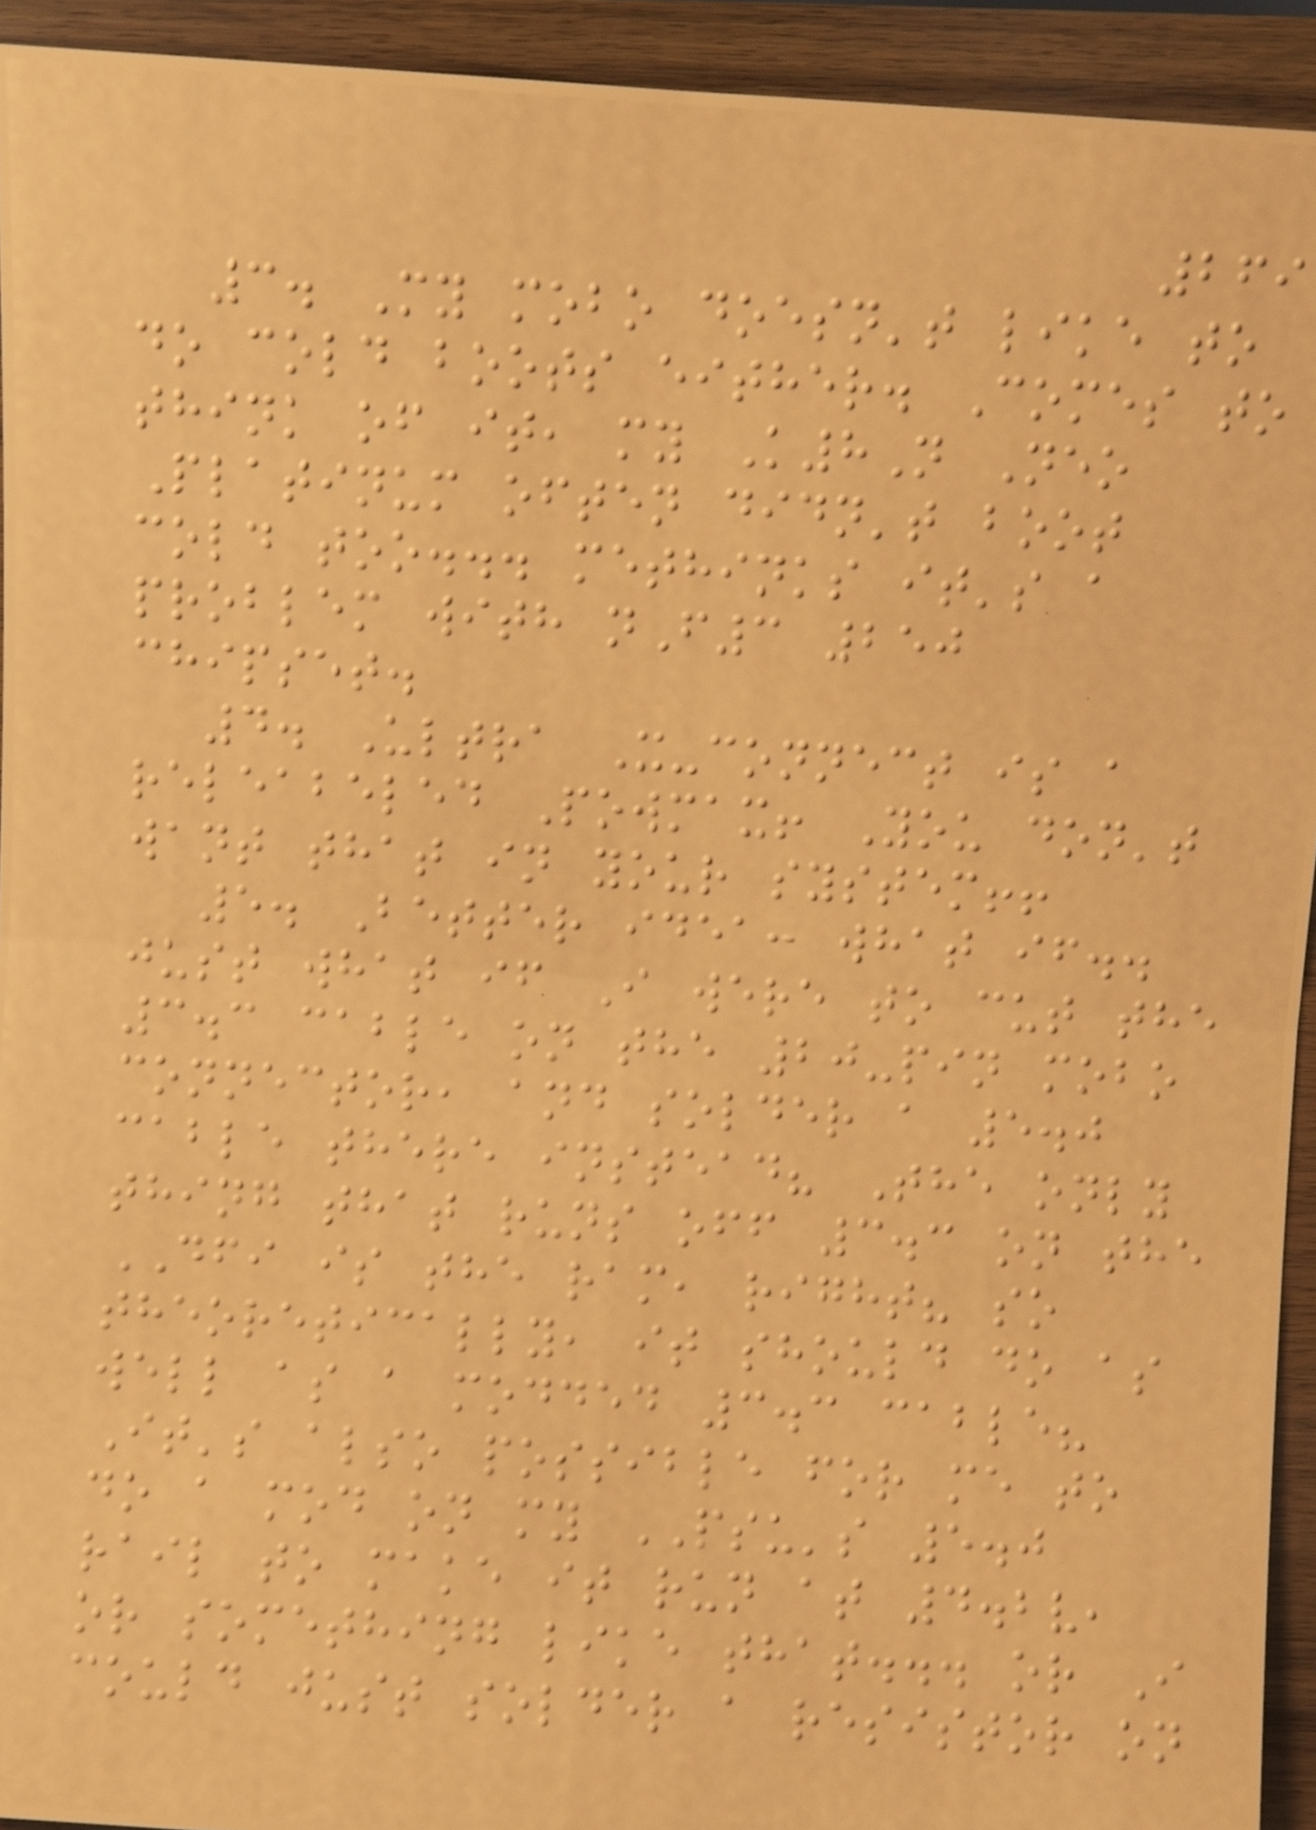269
3. My mobo doesn't like to
do cold boots either. Comes to
think of it, my K8N Neo
Platinum often didn't boot
cold too... methinks it's a
problem with nF3 250
chipset.
4. Ultra X-connect is a
releabeled Powmax! You don't
want that in your system!!
5. Better idea: what if..
just what if I were to cut the
3.3 cable on the 20-pin mobo
connector, and solder a 5.0
cable there instead? The only
thing that runs off 3.3 on the
DFI is the ram, right? so
theoretically, it should do as
well as a modded 3.3 cable?
It's also possible for me to
do a mod on my PSU's 5.0
rail to make it run at 4.2v,
or something like that... or I
could just solder a resistor on
